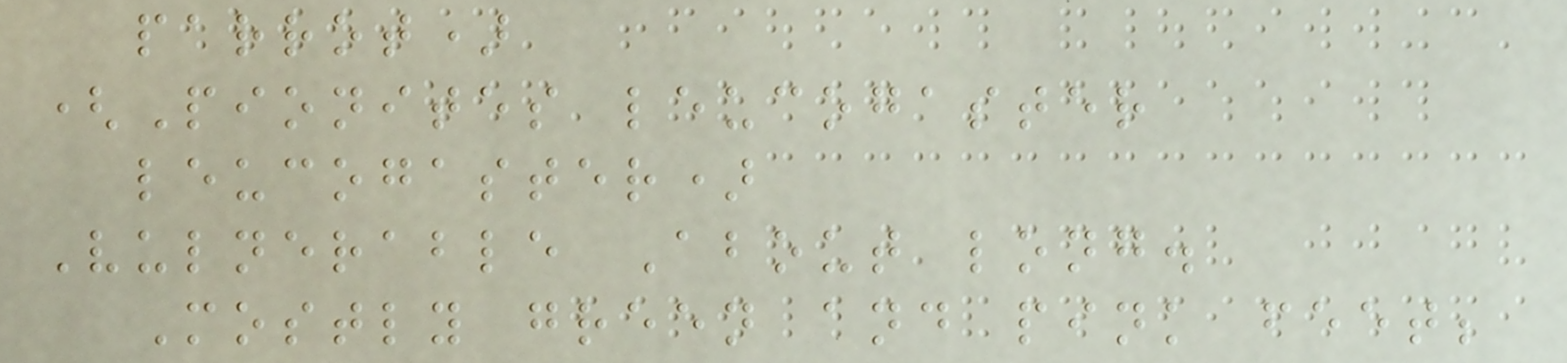parrot)
(Pionites leucogaster
leucogaster)
Vulnerable About long.
Mostly green and pink feet;
